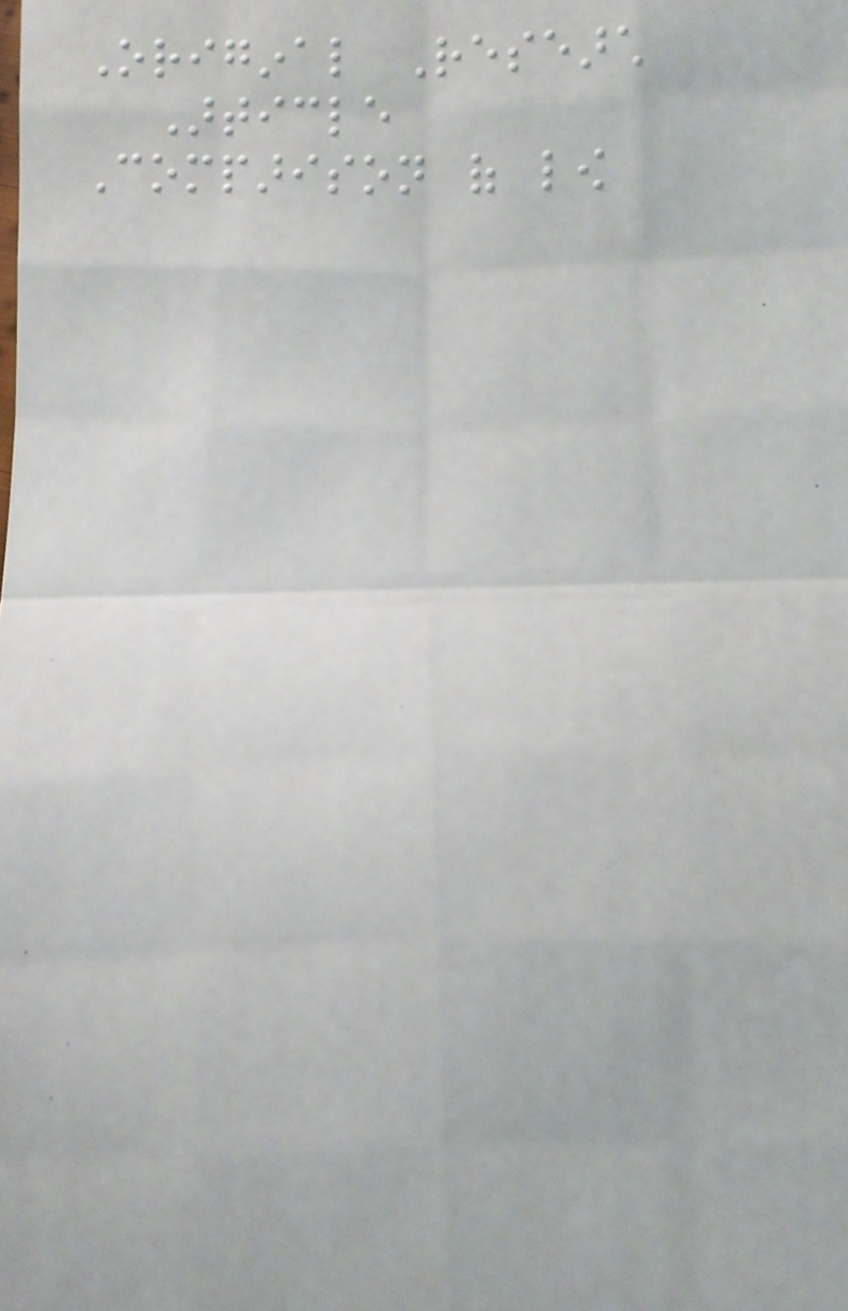Original Research
Article
Comparison of low
